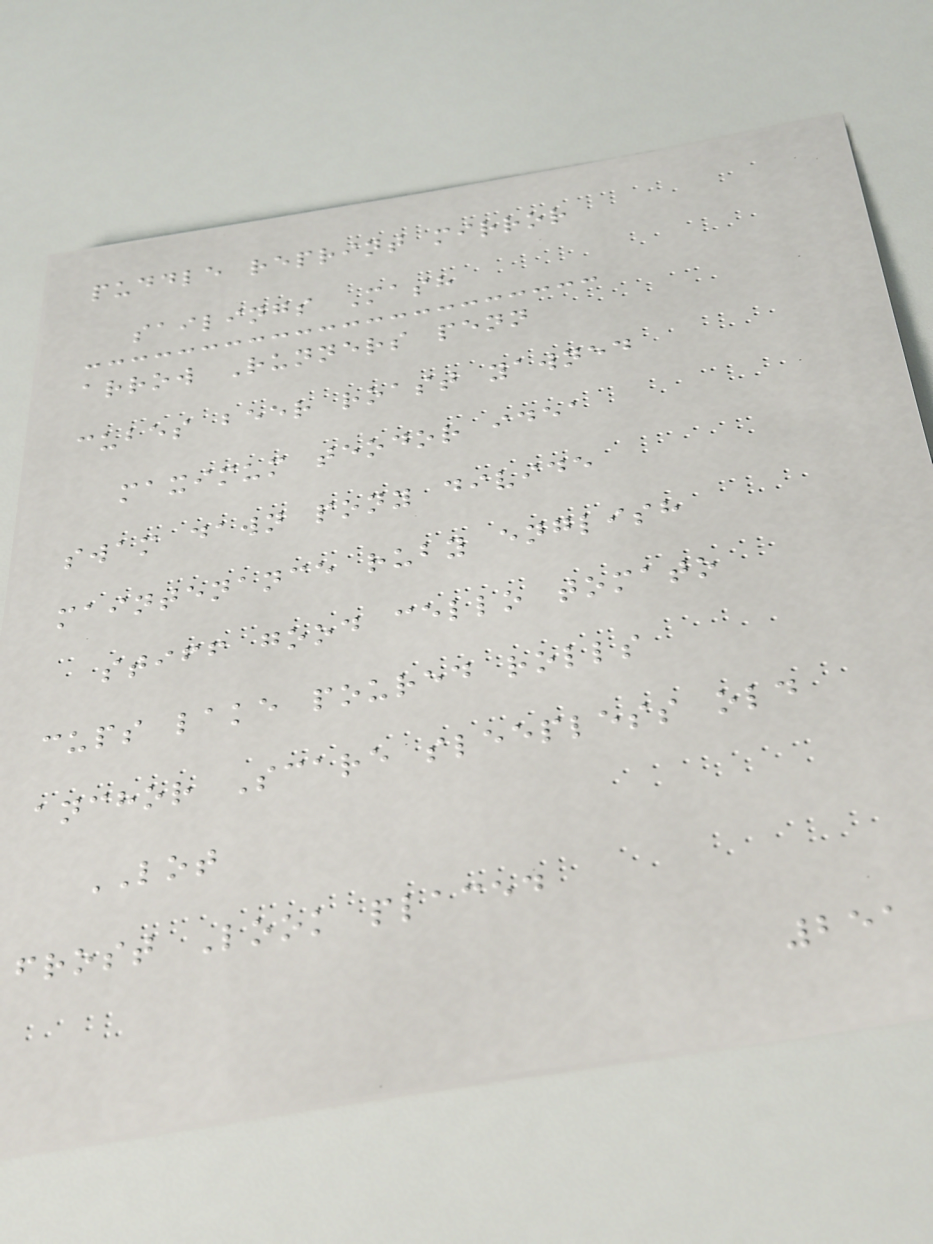puddle reprint mirror
sailings Mash
arrow Runners penn
cubes beer roast yawned
maximum teodor idea
swam dawn pony divide
maintenance ruby english
stiff good cello tomato
cups lake poured rolls
anchor Scare sleepless old
LOT
frost Look placed
251
